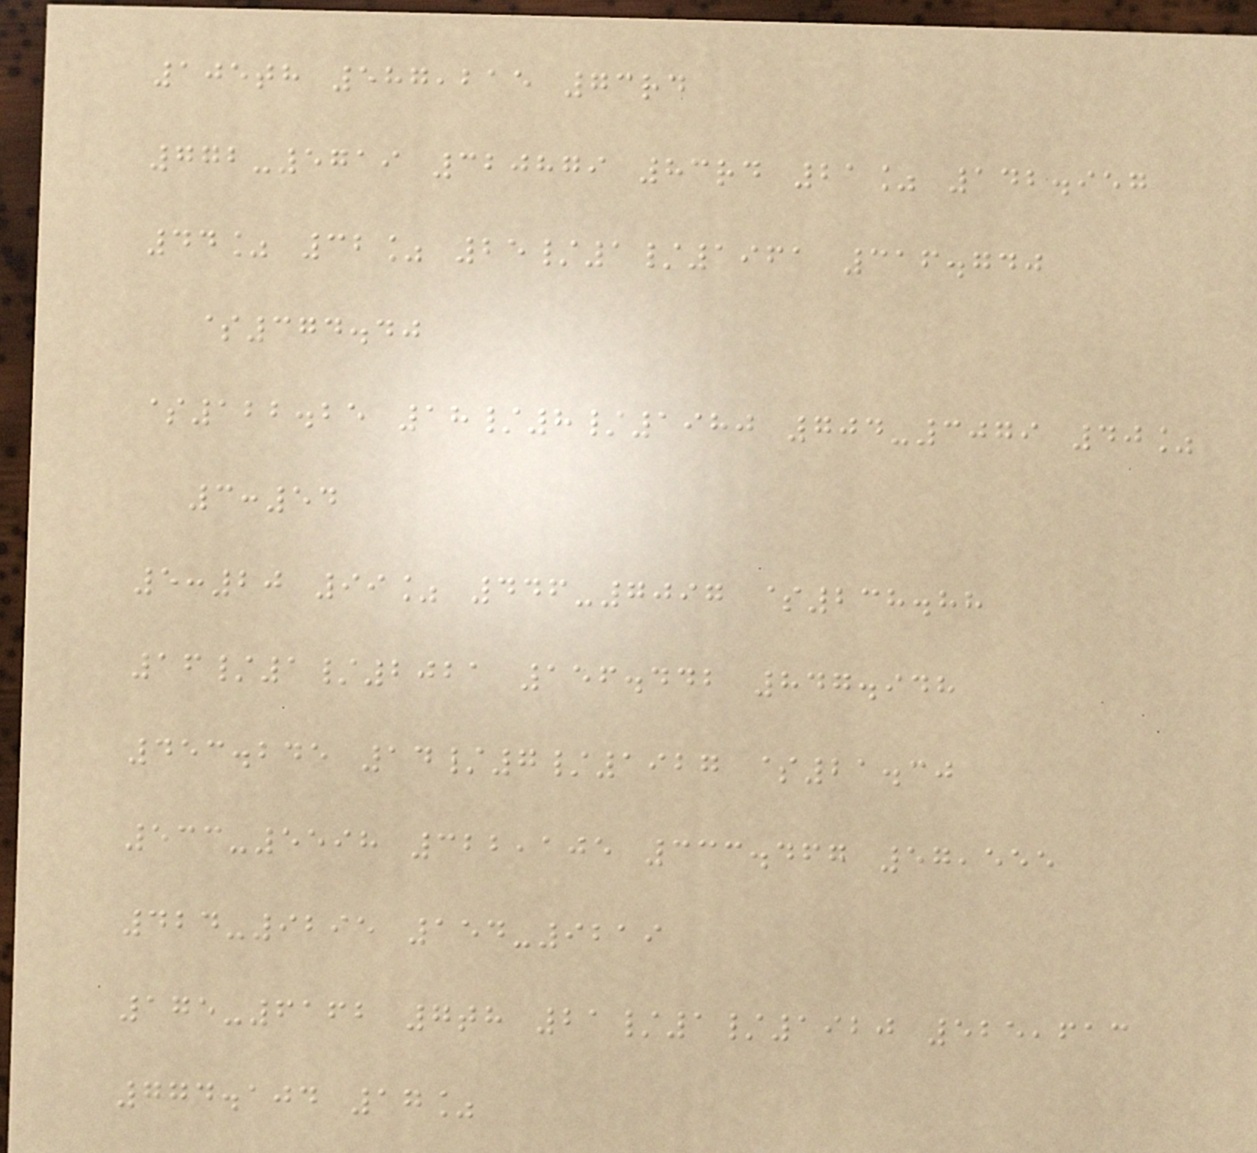105th 587,215 73rd
772-5719 320879 83rd 21% 142.957
44% 32% 25/1/1961 316.740
$374.40
$122.25 18/8/1980 704-3079 40%
3:54
5:20 99% 446-7097 $238.88
16/1/2021 156.442 847.948
453.245 14/7/1927 $21.30
533-5598 322,105 333.467 57,555
424-9295 154-9219
175-6162 7th 21/1/1920 525,613
774.104 17%
